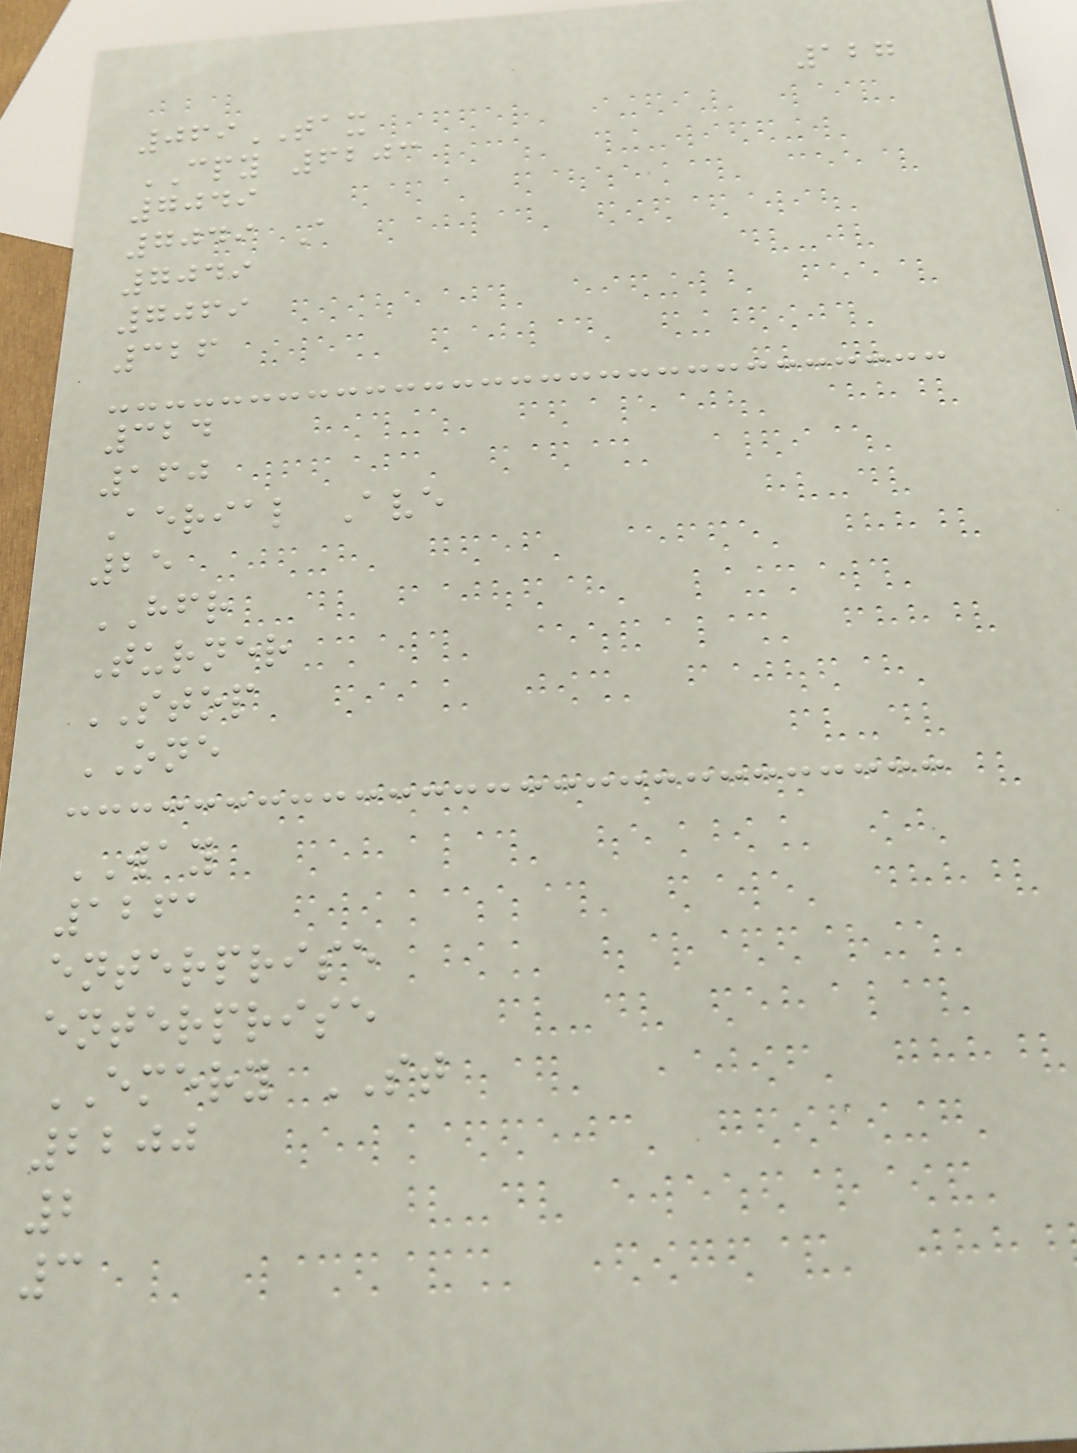127
069TAX
CPY 6203
7049
7049 A
7049
7069
326
324
160
Aerial Ave
25
HFR
Turner
STOP
ONE
WAY
1261
enterprise
enterprise
EMERY ST
2200
2
3
